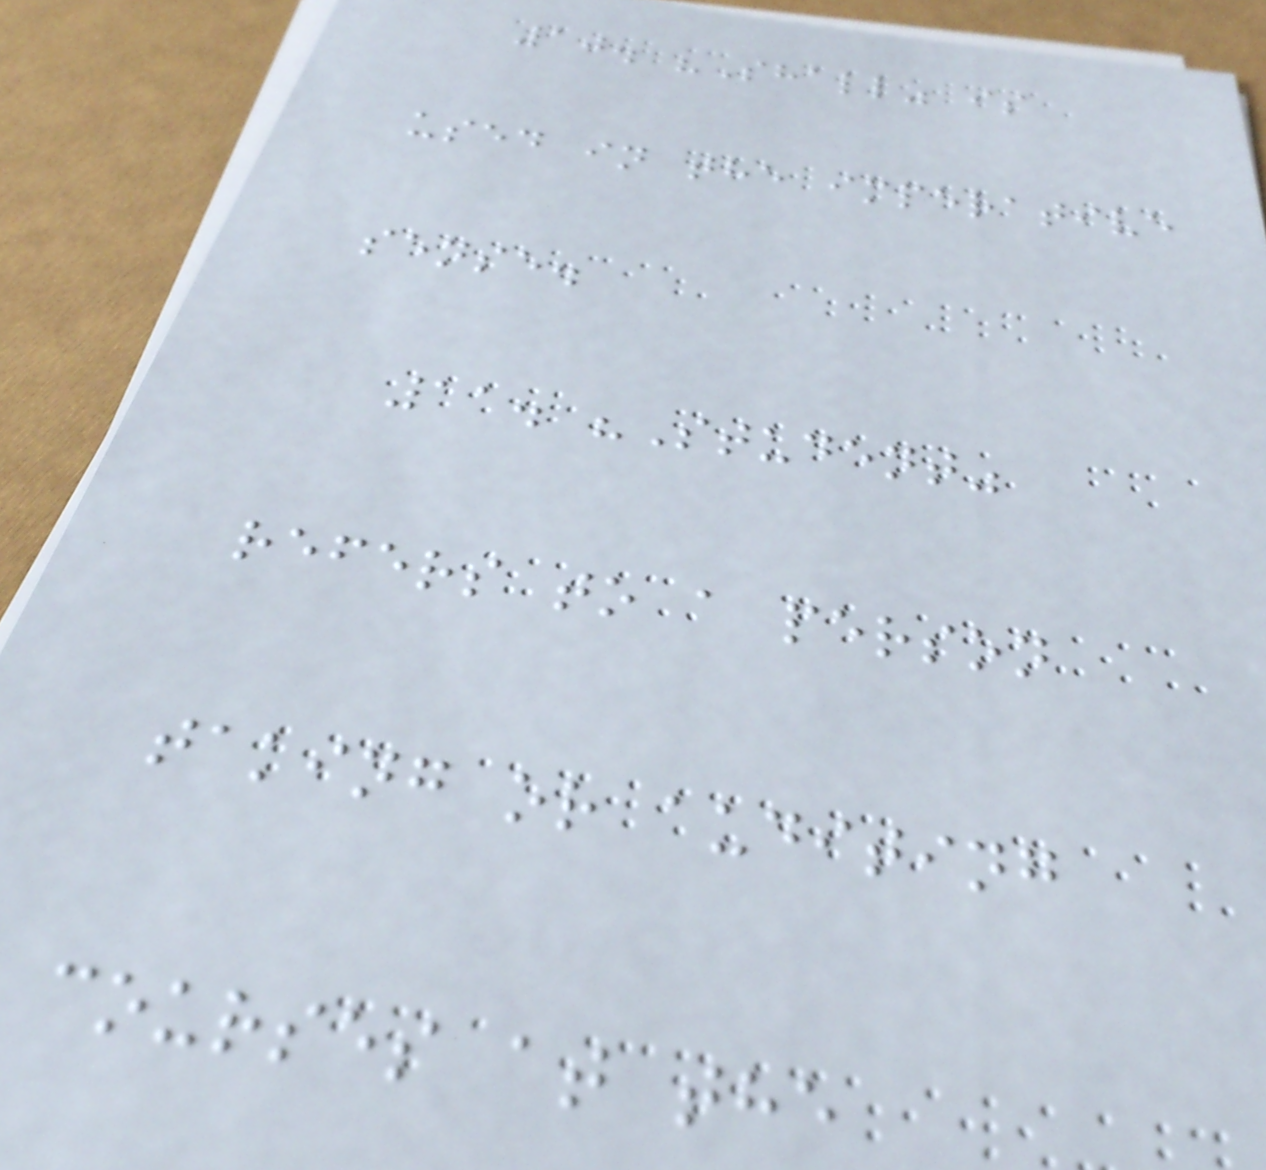10. "Shall" is
used in the imperative
sense.
11. "Student"
refers to a person
taking or auditing
courses at the
